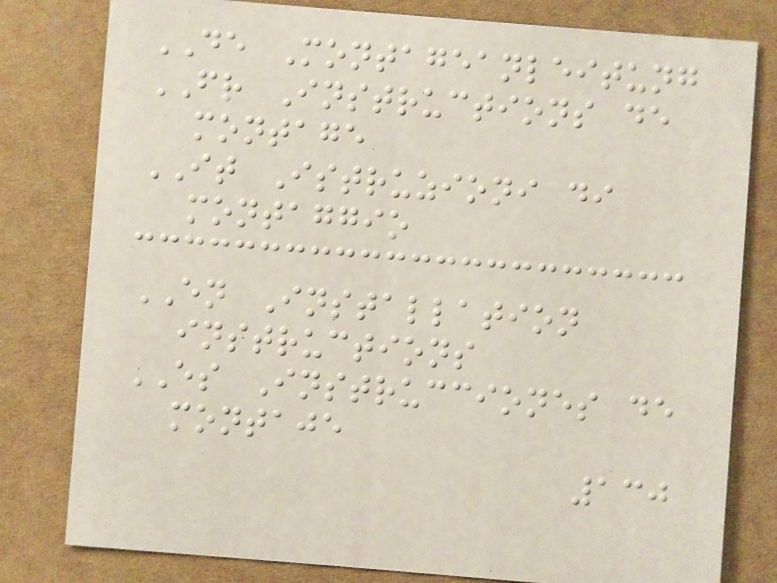DE Montageanleitung
FR Instructions de
montage
IT Istruzioni di
montaggio
EN Installation
instructions
ES Instrucciones de
montaje
130
